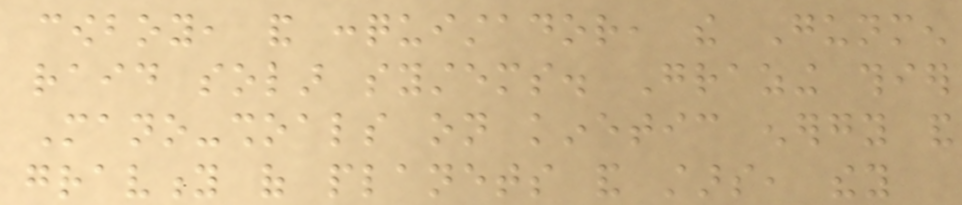cowboy, and conquistador, the Gunmen
raid solar systems. Grazing thier
Mano-shoals on kinetic energy and
gravity of planets and stars, they
